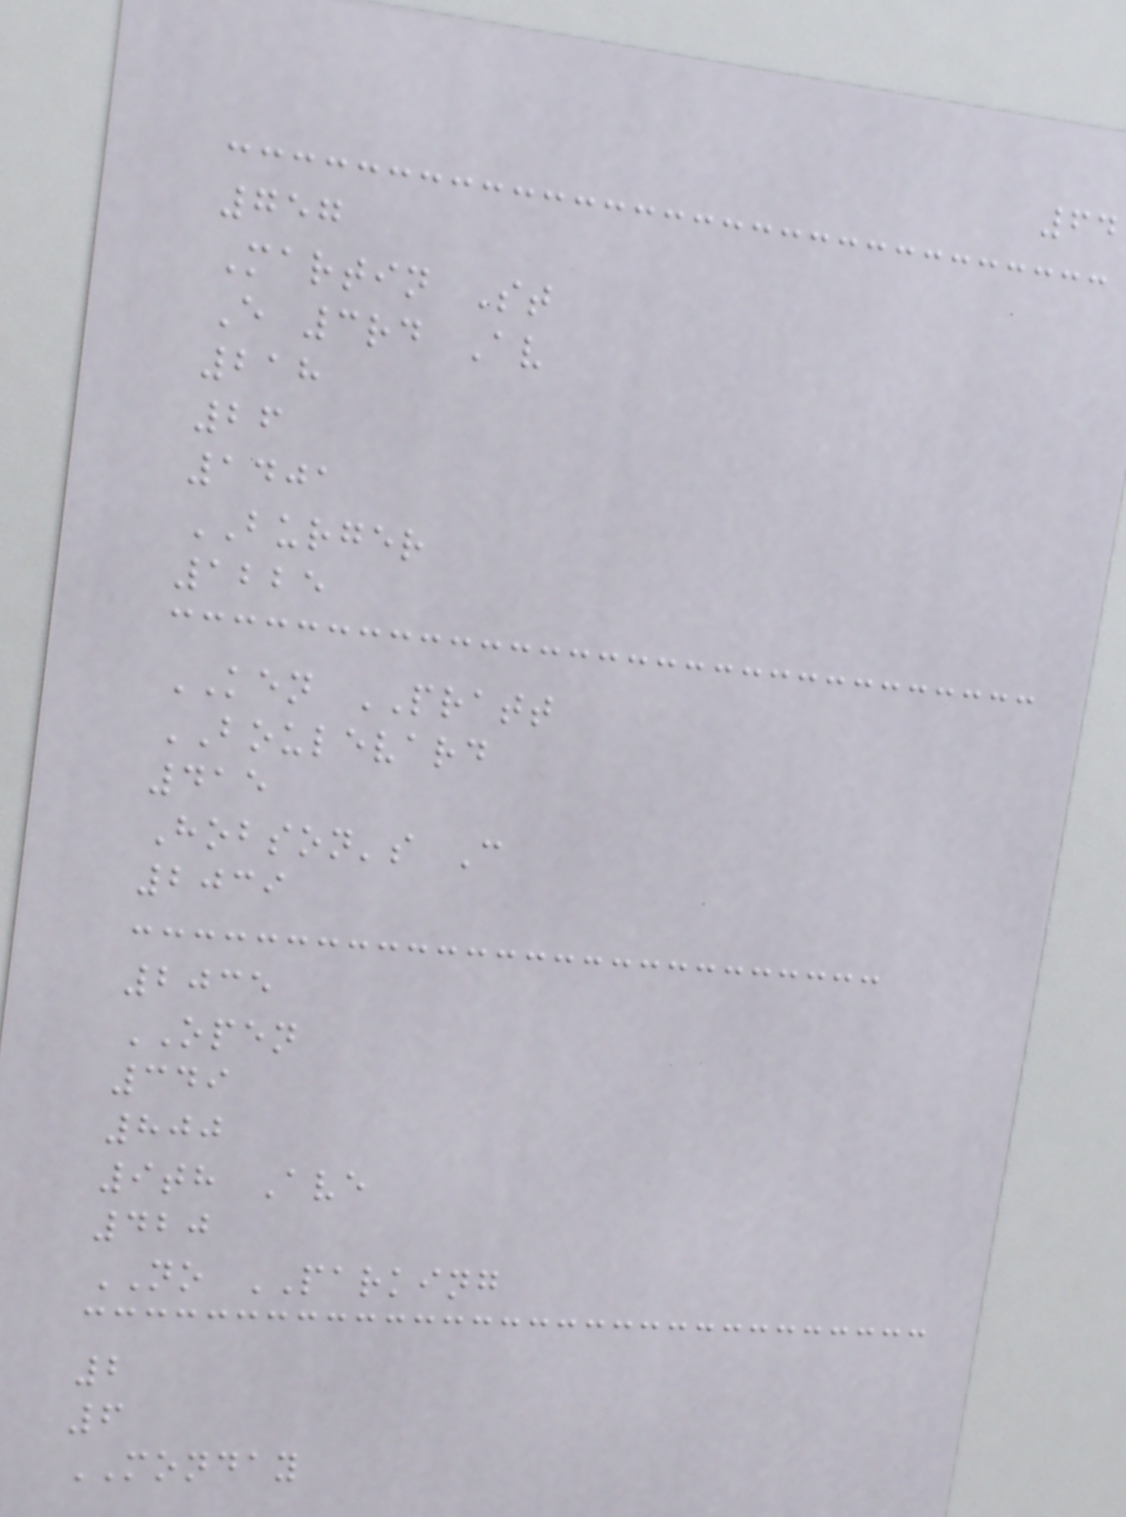64
757
Martin St
E 3rd Av
218
26
1401
BURGER
1225
KEN PRATT
BOULEVARD
415
Hobson's C
2039
2035
OPEN
349
800
9th Ave
420
NO PARKING
2
6
MONDAY
